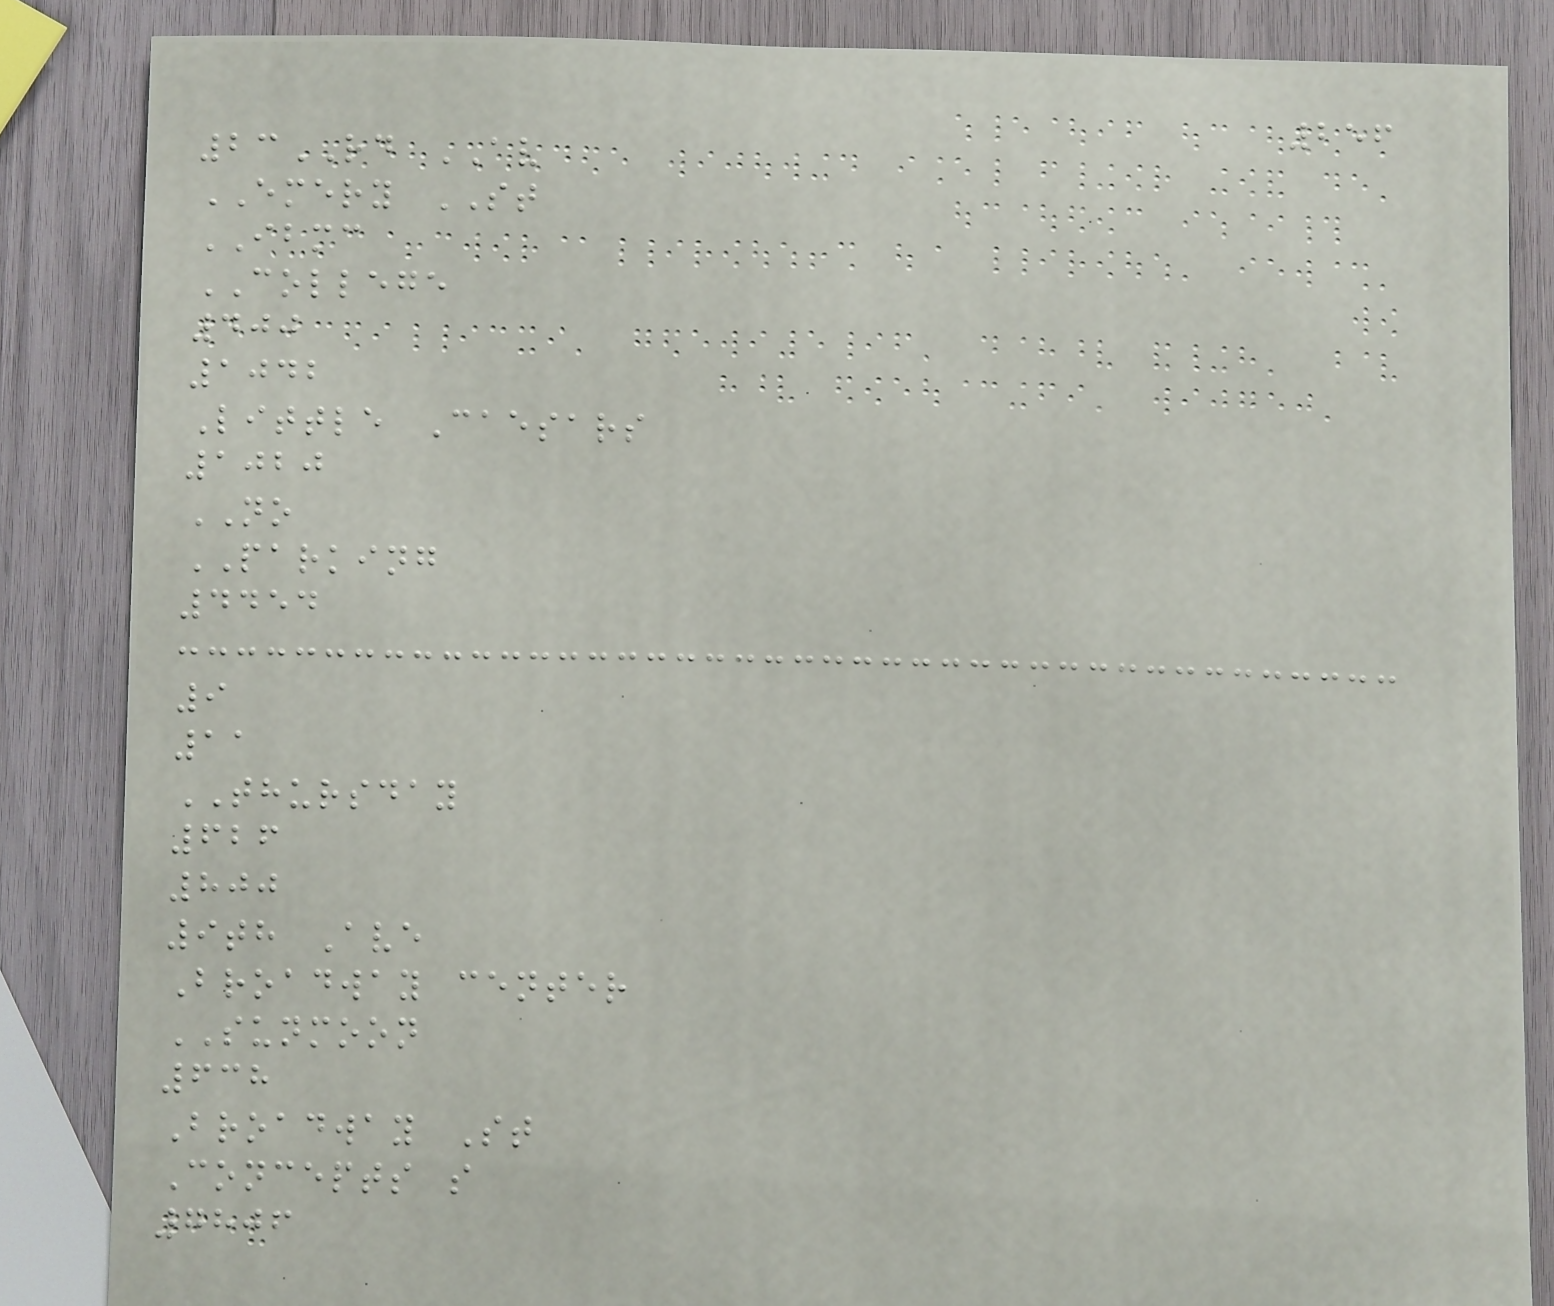256
23RD AV
EMERY ST
IBMC
COLLEGE
400
1042
Little Caesars
1020
NO
PARKING
4454
9
11
THURSDAY
626
800
9th Ave
Broadway center
SUNMOON
638
Broadway St
Concepts s
7806
